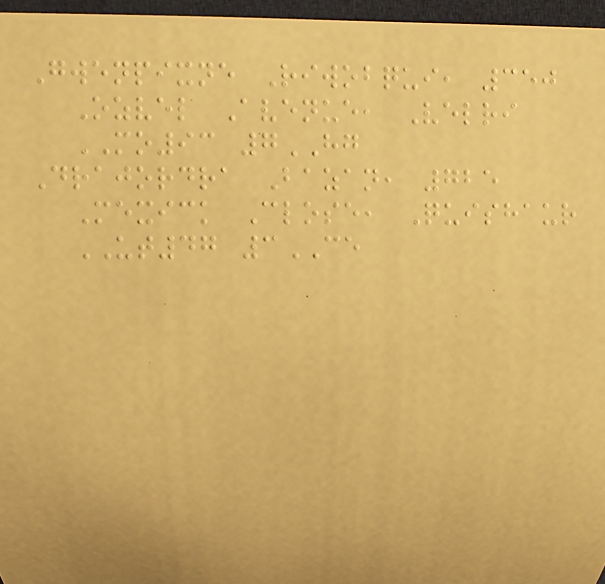Gwenpixne Riwobqui, 350
Ozvel Avenue, Velri
MO93 7HG
Drajordra Bazan, 725
Mexick Close, Quishaur
UT47 3CE
